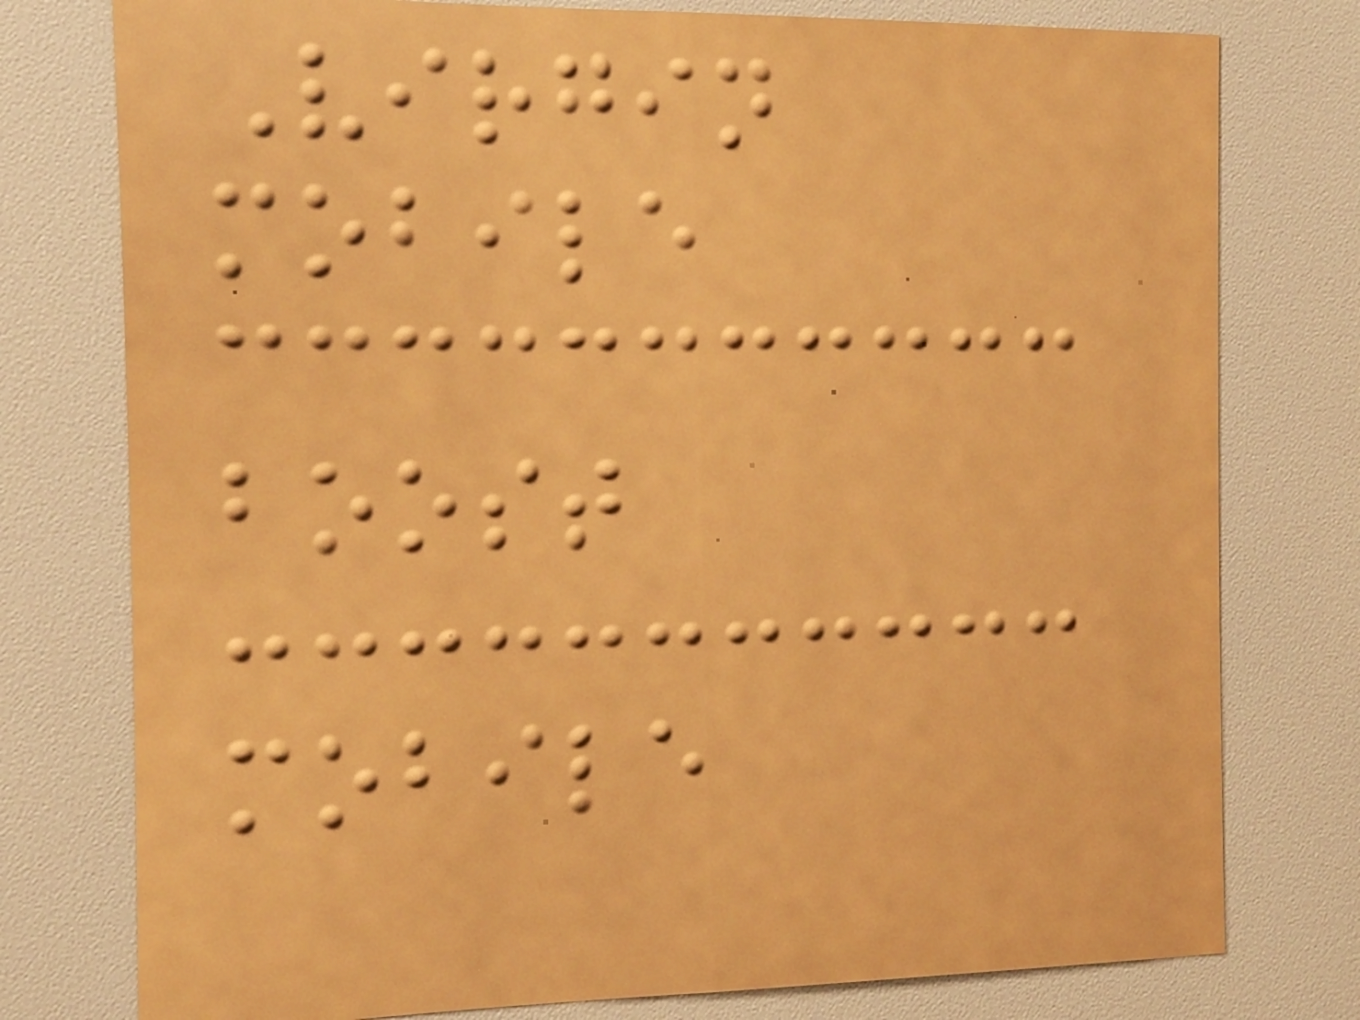Virgin
mobile
boost
mobile
